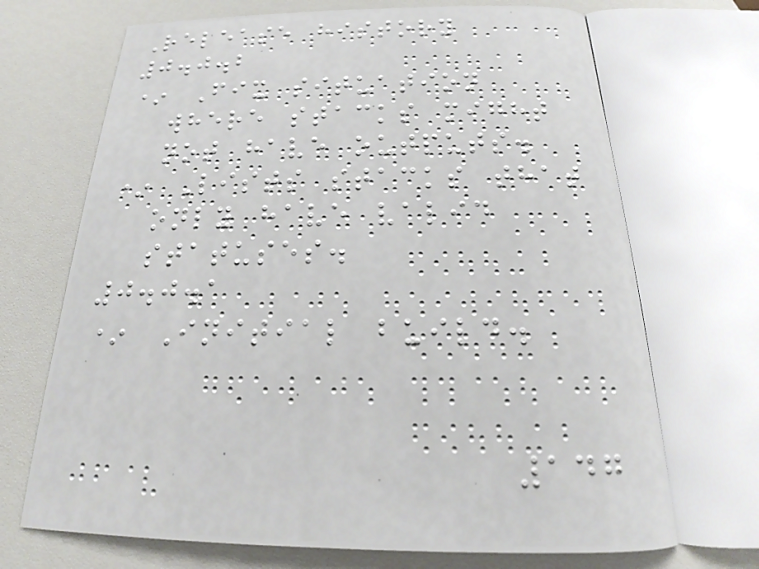Release history
0.0.2
* Fix situation
where stacks might
not have outputs.
* Lists stacks that
only have valid
statuses.
0.0.1
* Initial build.
147
